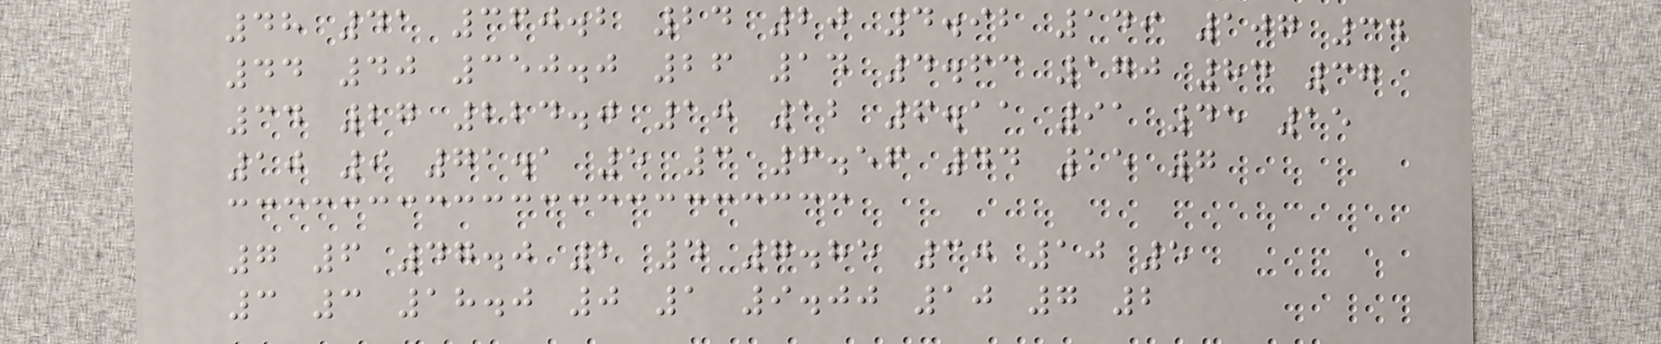48 41 360.2 24 20 4.92 149 107 34
44 40 350.0 26 14 4.63 170 84 37
34 27 224.0 10 12 6.11 91 45 15
10 9 71.1 5 3 6.56 44 15 7
7 6 47.0 2 4 7.85 30 10 5
3 3 18.0 0 1 9.00 10 7 2
